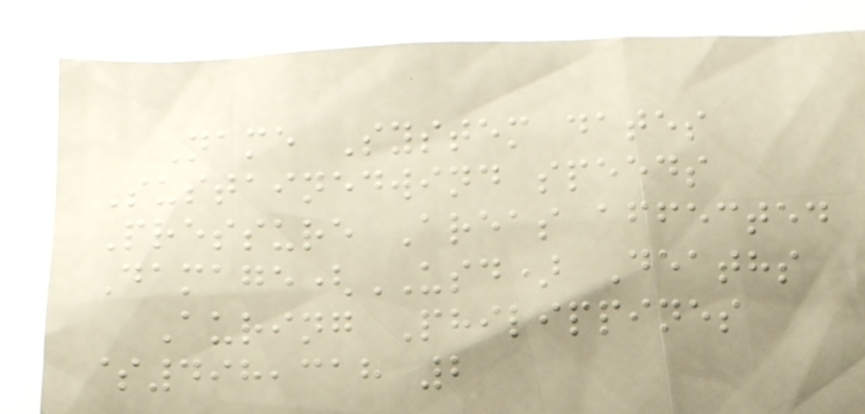Name System dates
Sustainedwind speeds
Pressure Areas affected
Damage(USD) Deaths
Auring Philippines
$498,318 2
